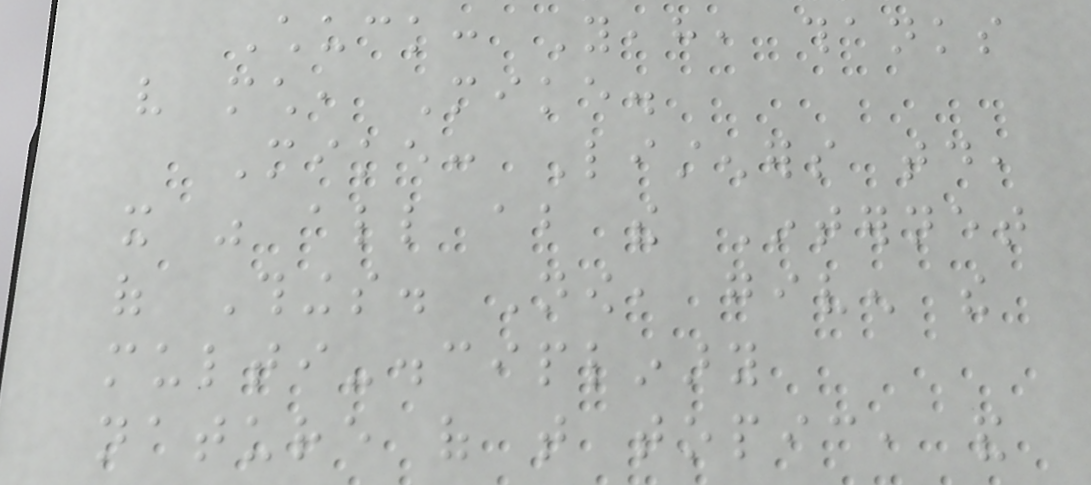Chuck: Yeah, thanks
very much, Mike.
Mike: Listeners today,
it was all about the Internet
of Things. Now, given the
multi-disciplinary
nature of that topic, and
